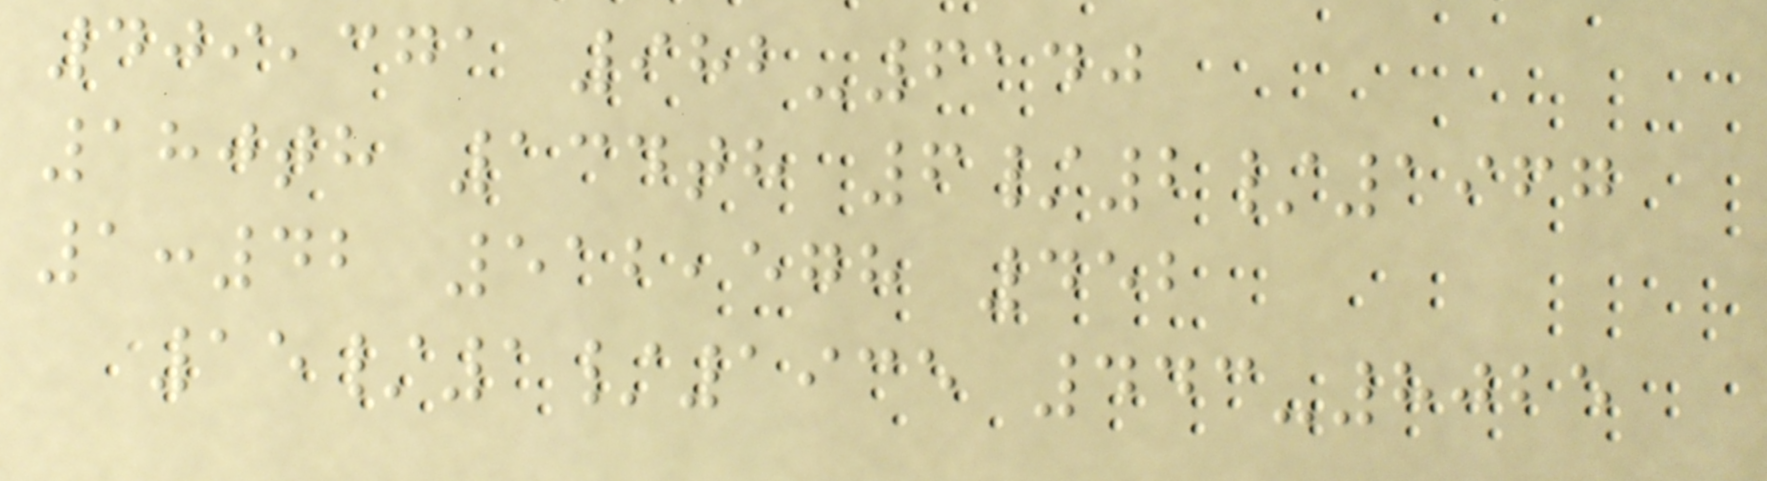409,371 982-6140
180th 134th 6/2/1967
1:42 512,578 452
15/1/1935 443-8025
